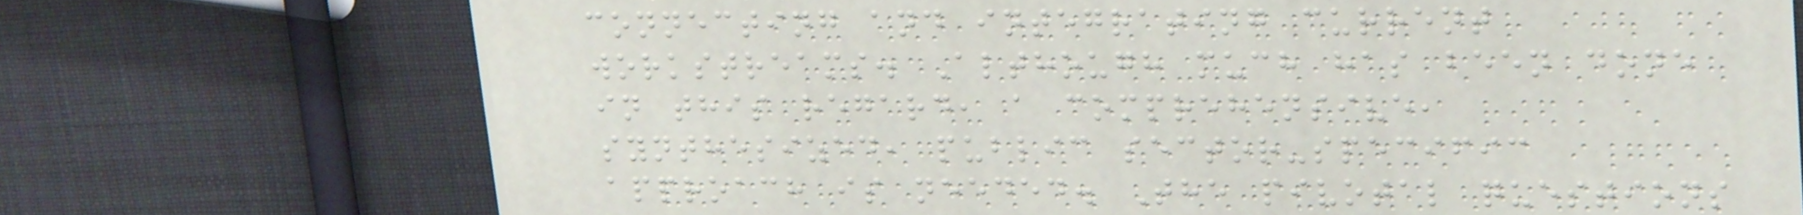connecting and integrating current
workstreams. Although much has been done
in this regard, a comprehensive,
synthesized, public sector-specific
approach is needed. The pivotal questions
